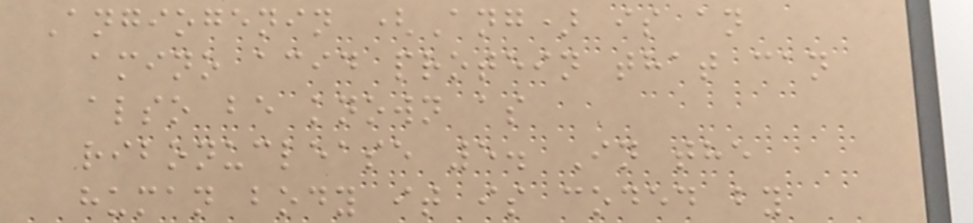Angiogenin (Ang) is an
amino acid protein that can
also be known as
ribonuclease 5. In the
human body it is coded by
